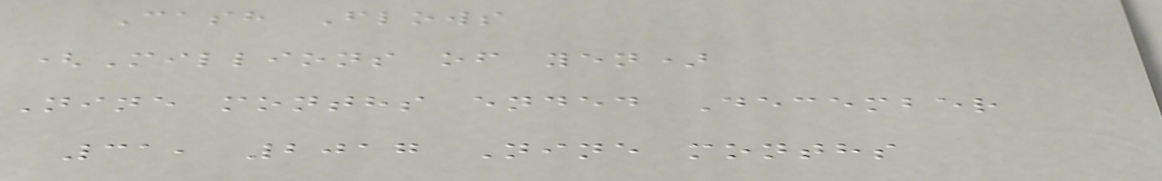Cash Flows
(Millions of yen)
Nine months ended December
31, 2017 Nine months
